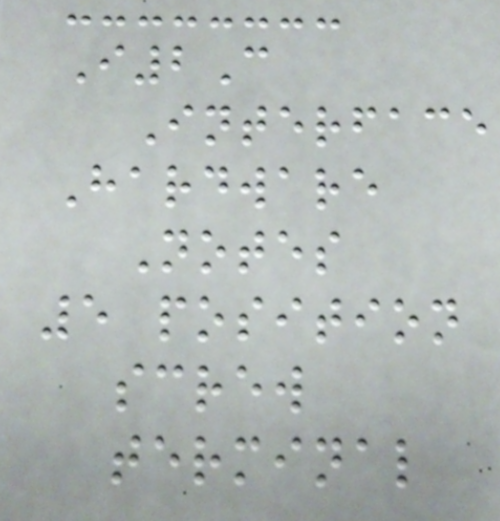I2C
Interface
Hardware
Notes
5 position
screw
terminal
